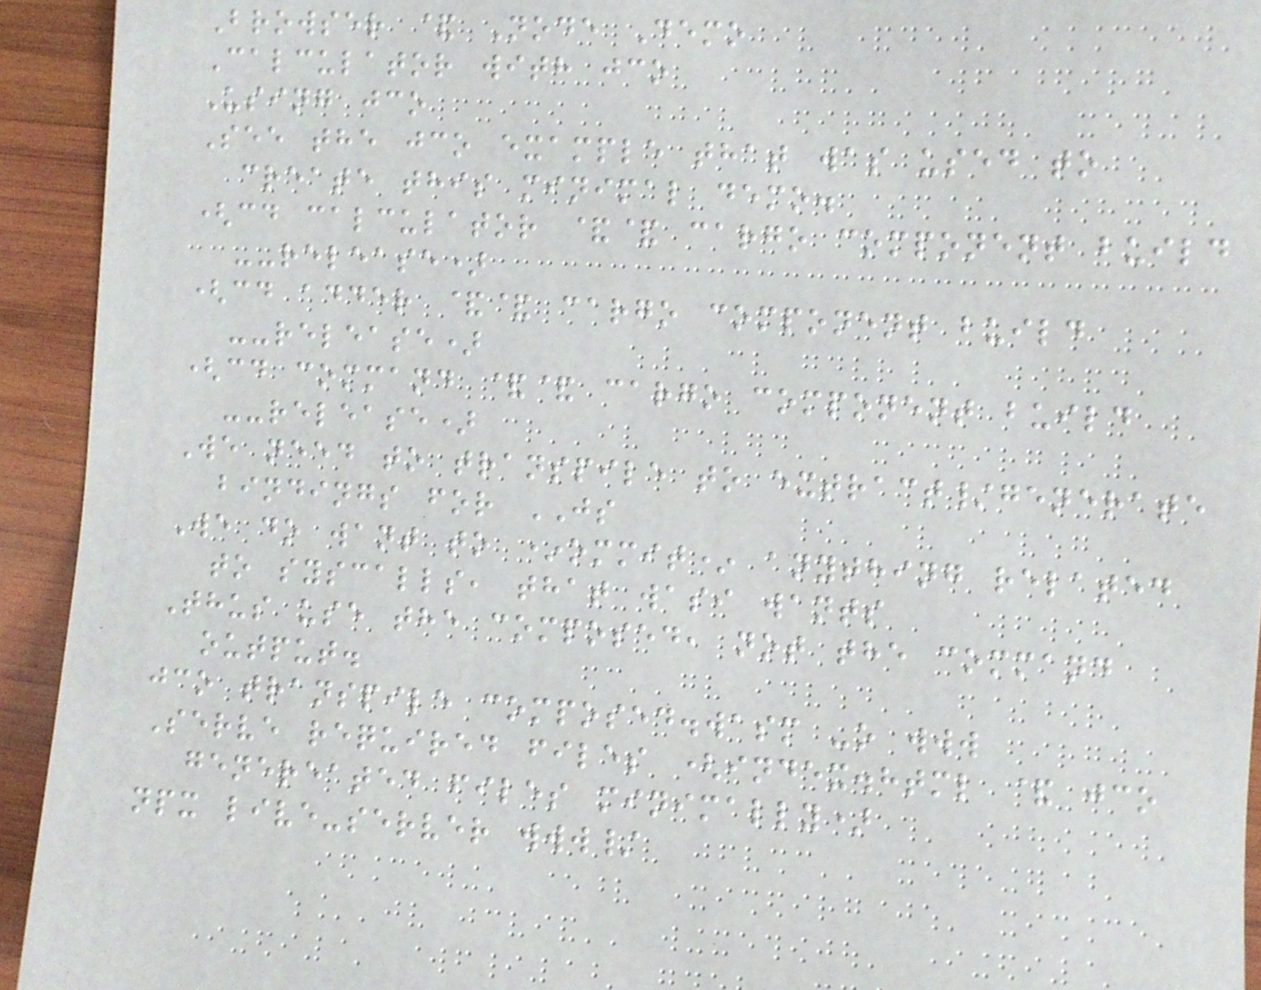Browser & Node Demo
Calculator with jco
Using jco
See the jco example that was used to
create this minimal demo.
(cd calculator && cargo component build
--release)
(cd adder && cargo component build
--release)
(cd command && cargo component build
--release)
We need to transpile to extract/generate
bindings for JS
We do want to *ommit* anything related
to syscalls, that wasi wants
Thus use the composed, not the command
output.
jco transpile composed.wasm -o www
Serve required files (index.html & jco
genereated files minimally)
npx live-server www/
